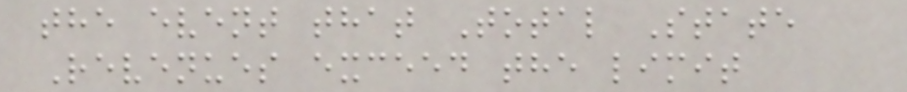the event that Total State
Revenues exceed the limit
